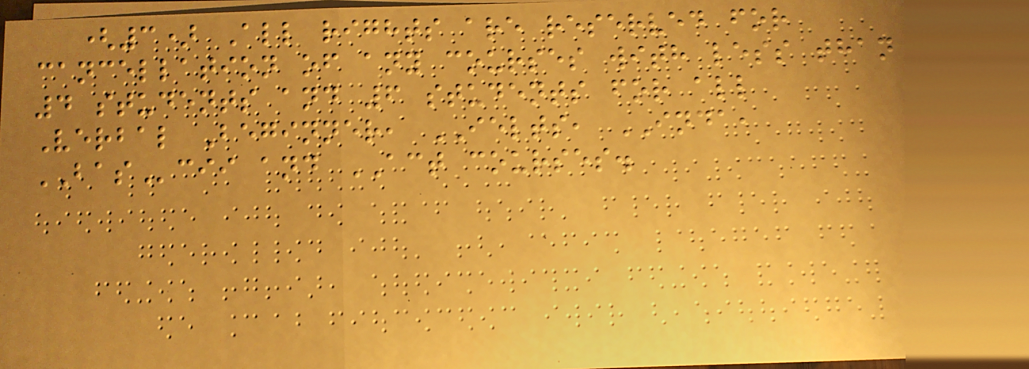(3) All rights are reserved for
cancellation of any courses with less than
4 students and 6 students for all
Verbal Beginner, IELTS, INDA,
BAScii and ACT courses.
